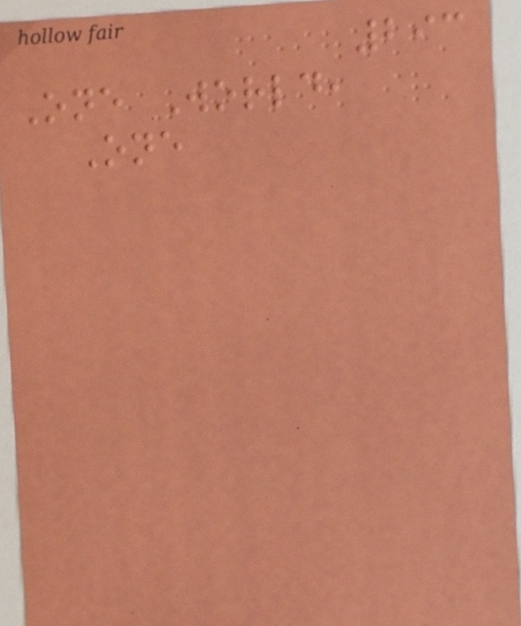293
One World,
One
